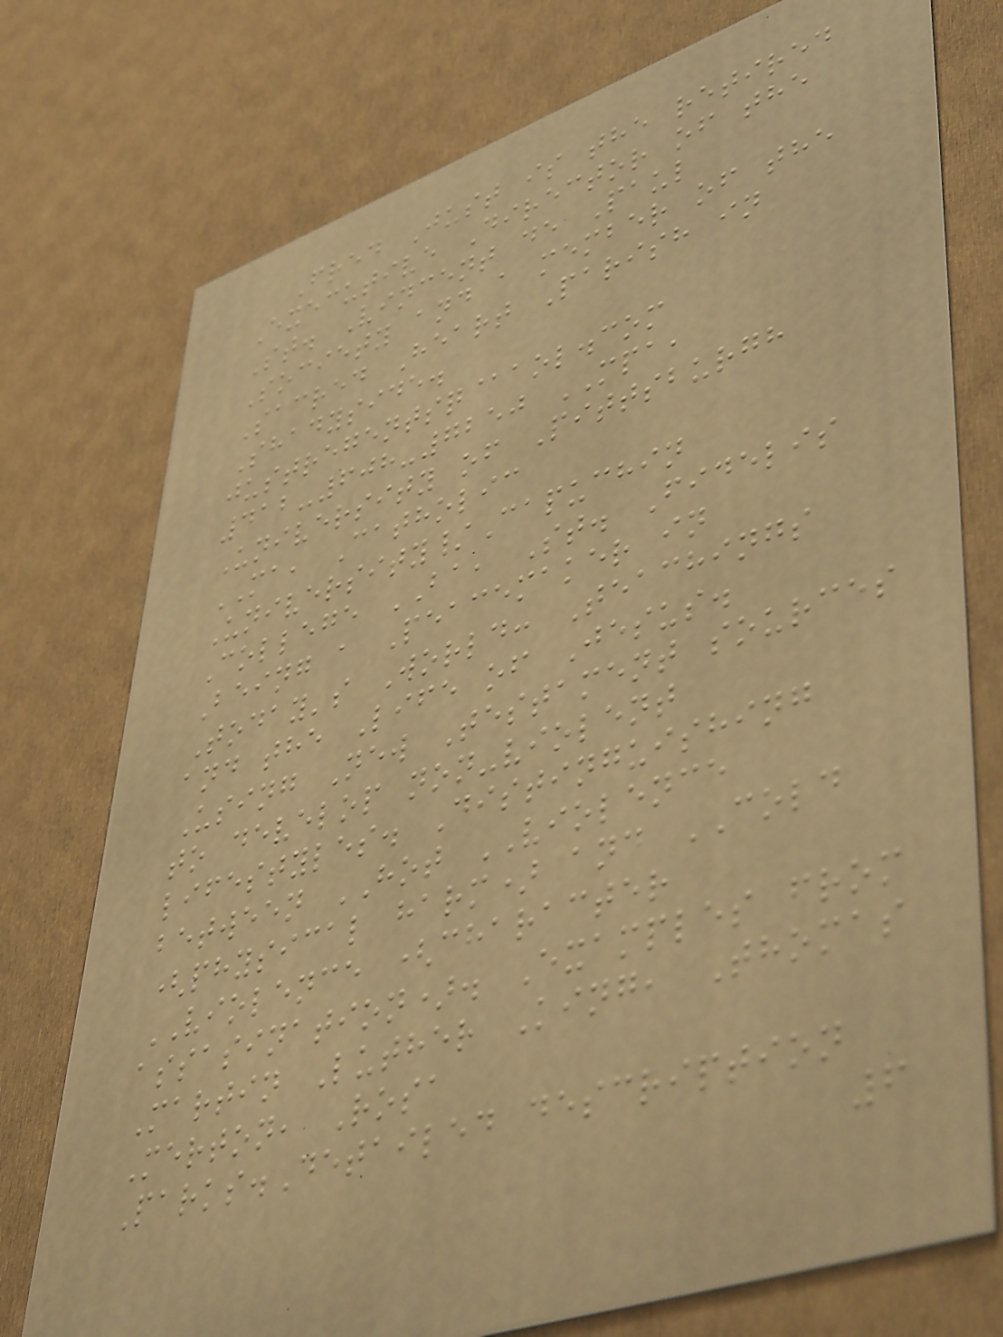Fred Just is the retired
Executive Director of the
St. Vincent de Paul
Society and a member of the
Sacred Heart Parish in
Shadyside.
justregentsq@aol.com
412-608-7250 MPA,
University of Pittsburgh
MA, Catholic
University/Capuchin
College BA, St. Fidelis
Being a Peacemaker in
Today's World: Teachings
and the Life of Jesus.
Using New Testament sources
to develop non-violent
lifestyles. Distinguishing
between HOT VIOLENCE
(physical harm) and COLD
VIOLENCE (character
assasination). Examples from
Martin Luther King, Thomas
Merton, Rosa
Parks.Detailed description
6
